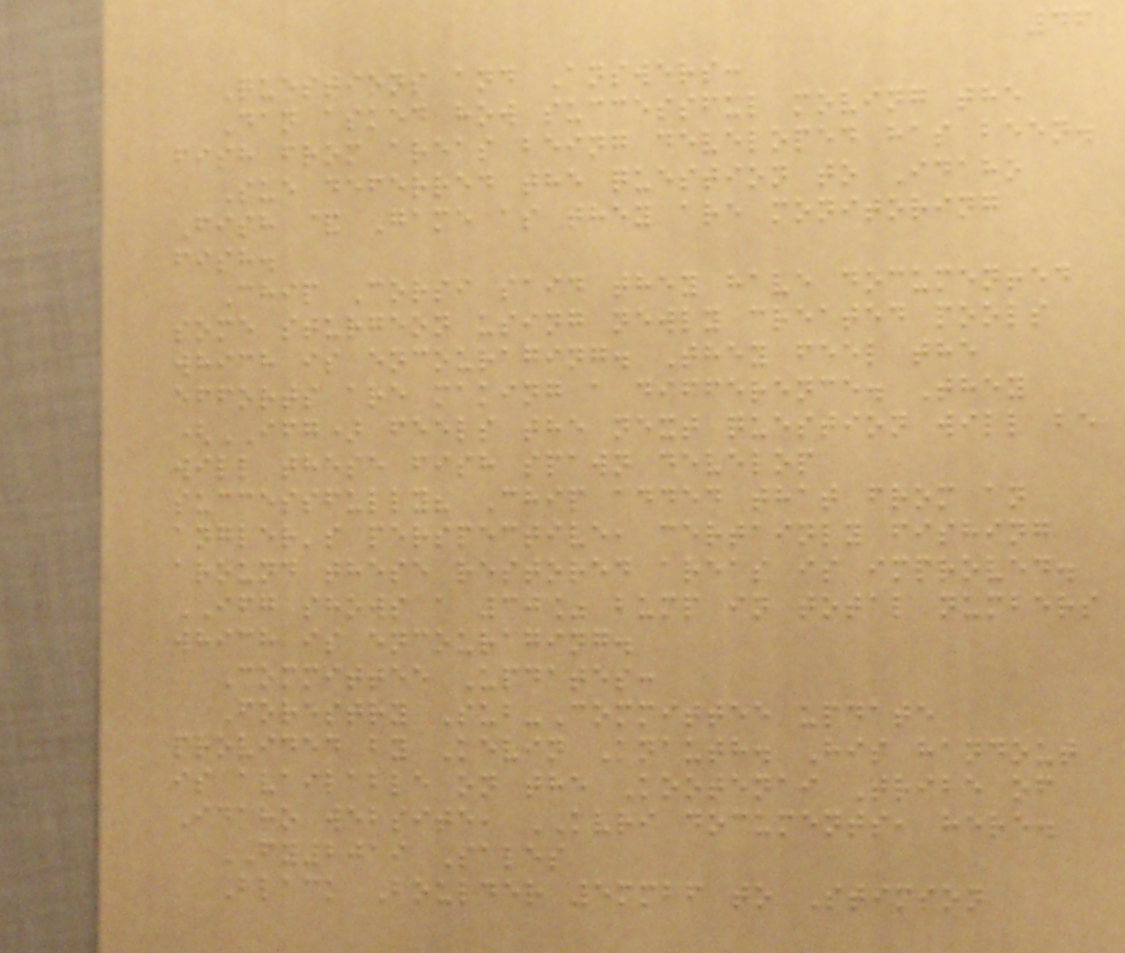46
Questions and Answers:
Dan asked how successful moving the
fish from areas being developed has been.
Sue deferred the question to Idaho
Fish & Game as they are monitoring
fish.
Chip Corsi said they have documented
some sturgeon using newly created pools
which is encouraging. They feel the
efforts are making a difference. They
(IFG) feels the next question will be
will these fish spawn develop
successfully? Chip added that from an
angler's perspective, certainly fishing
around these restored areas is improved.
IFG shows a 30% bump in total numbers
which is encouraging.
Committee Updates:
Forestry Sub-Committee update
provided by Kevin Knauth. His handout
is available on the Kootenai Tribe of
Idaho website, KVRI documents, here.
FY2019 Sales
Black Boulder 5mmbf to Stimson
